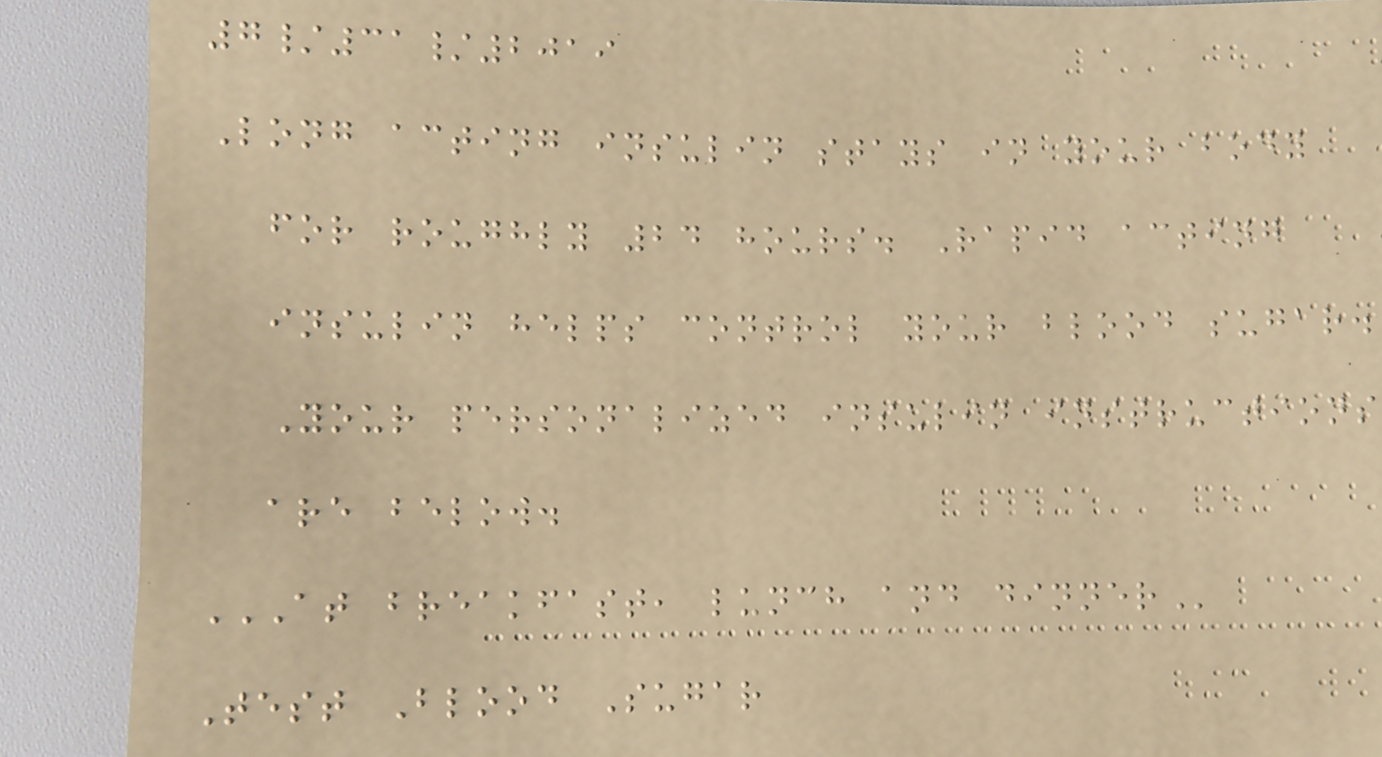7/31/2019
Long acting insulin stays in your body
for roughly 24 hours. Rapid acting
insulin helps control your blood sugar.
Your personalized insulin instructions
are below.
AT BREAKFAST, LUNCH AND DINNER
Test Blood Sugar
